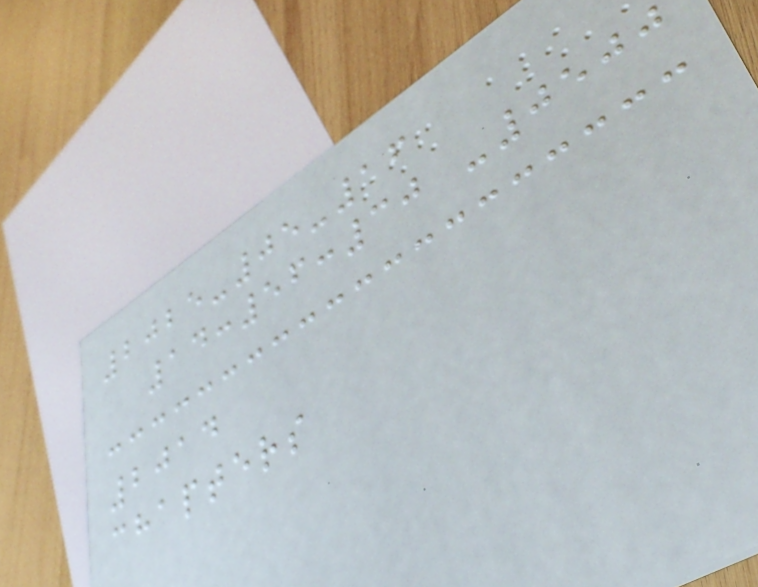2025-05-16
14:56:30 -0500
2014
chapters
